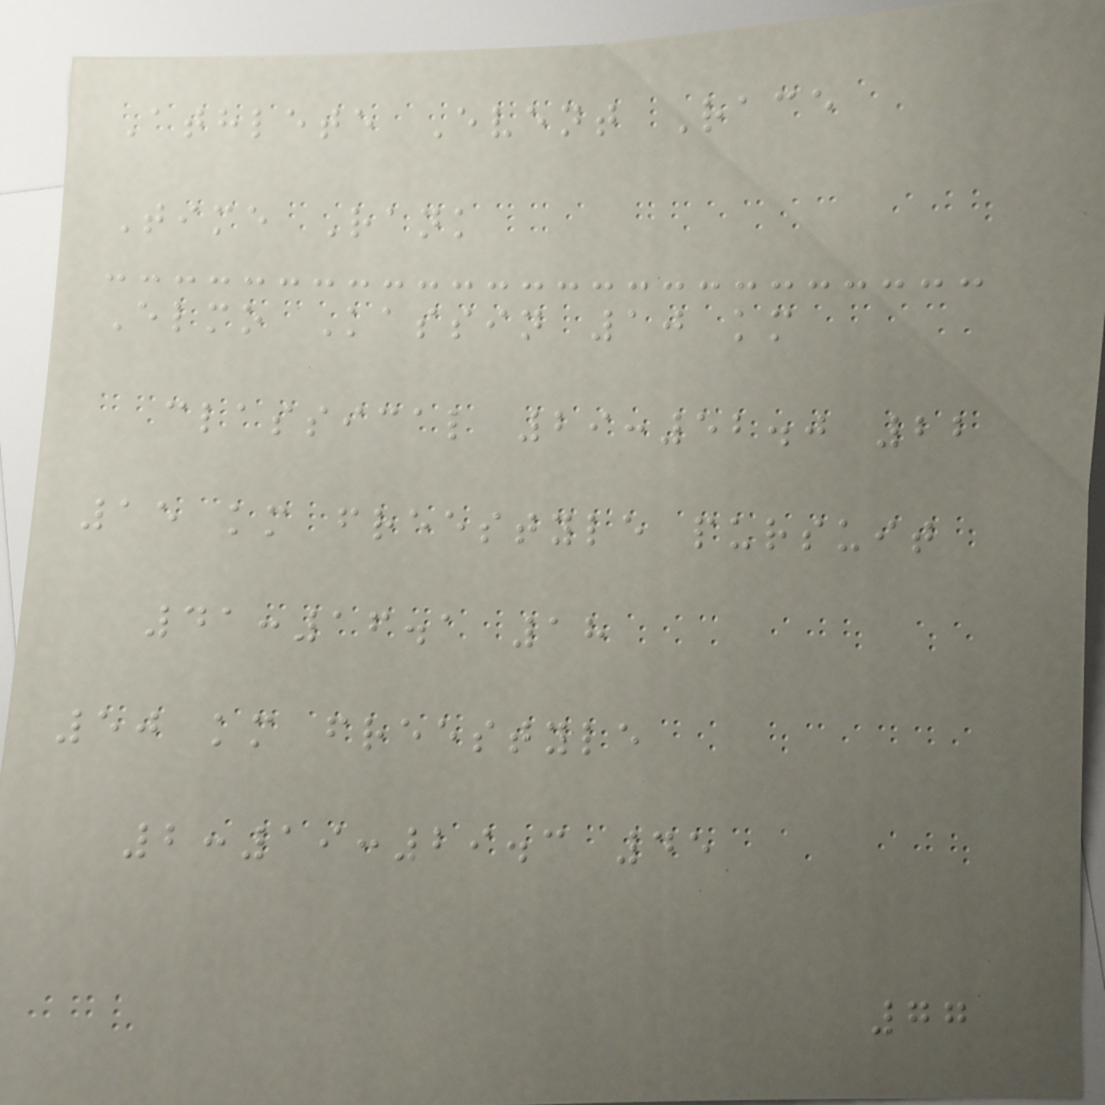Athlete Event Race
Time Rank
Elmo Kassin 10 km
classical 29:52.0 22
15 km freestyle pursuit
41:16.1 18
50 km freestyle
2:19:29.3 45
77
